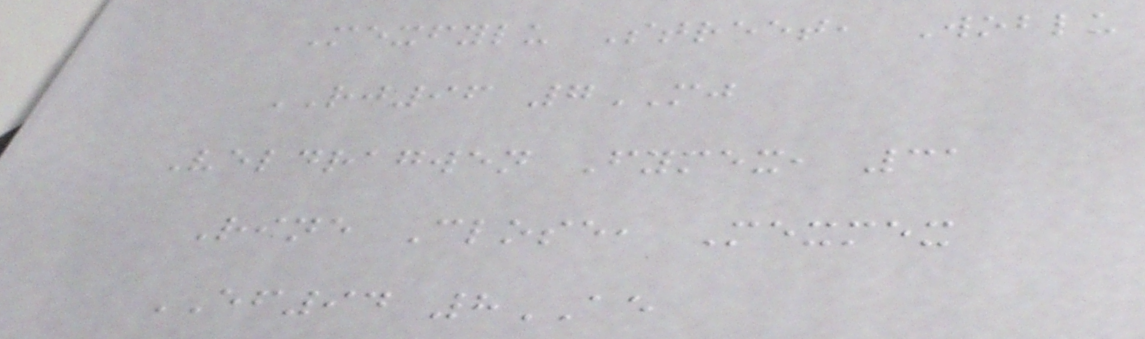Mexfylu Street, Woblu
RJ96 7MJ
Veldragwen Fymex, 31
Rine Close, Mexmex
EF94 8AE
